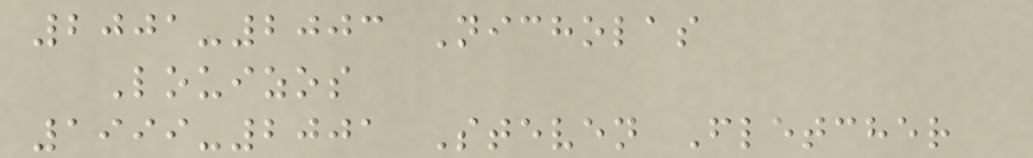2001-2003 Nicholas
Louizos
1999-2001 Steven Fletcher
